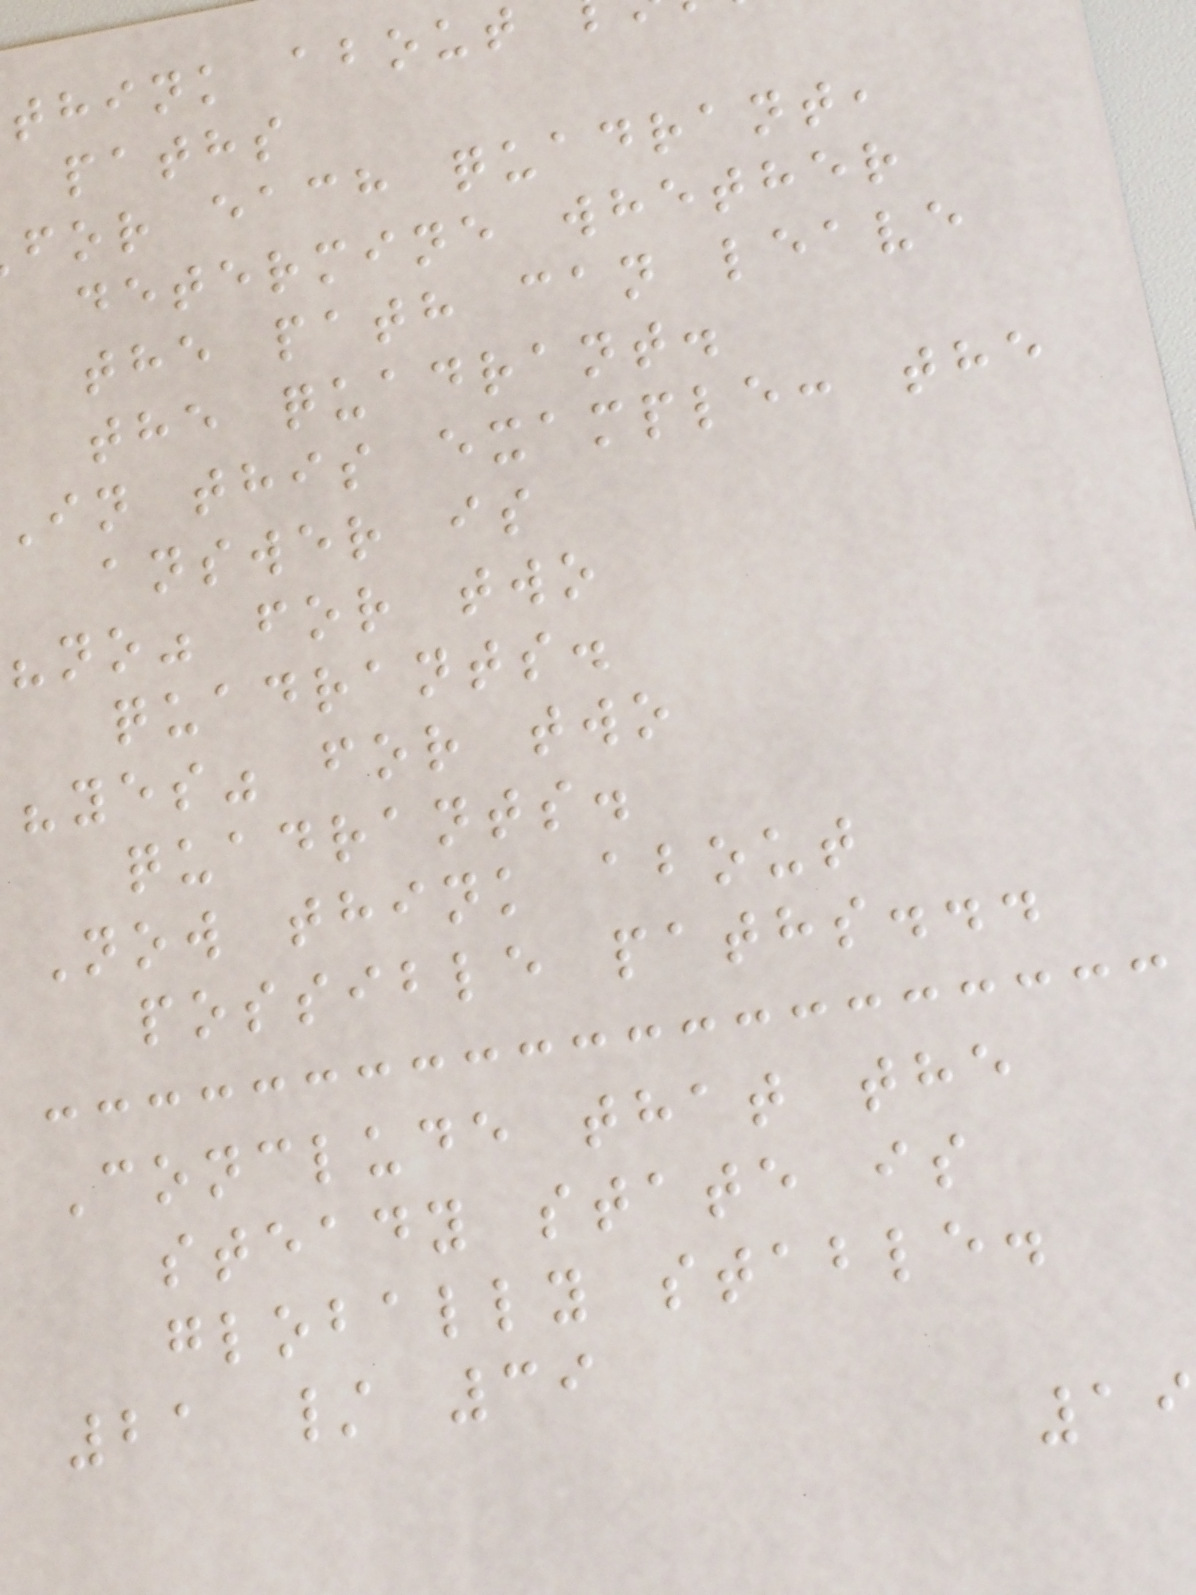think about
paths
for each quadrant,
determine whether
the path can leave
the quadrant.
in this example: the
answer is
"no" for two
quadrants.
"yes" for two
quadrants.
Now think about
possible paths...
Conclude that the
steady state is
globally stable.
21 / 39
